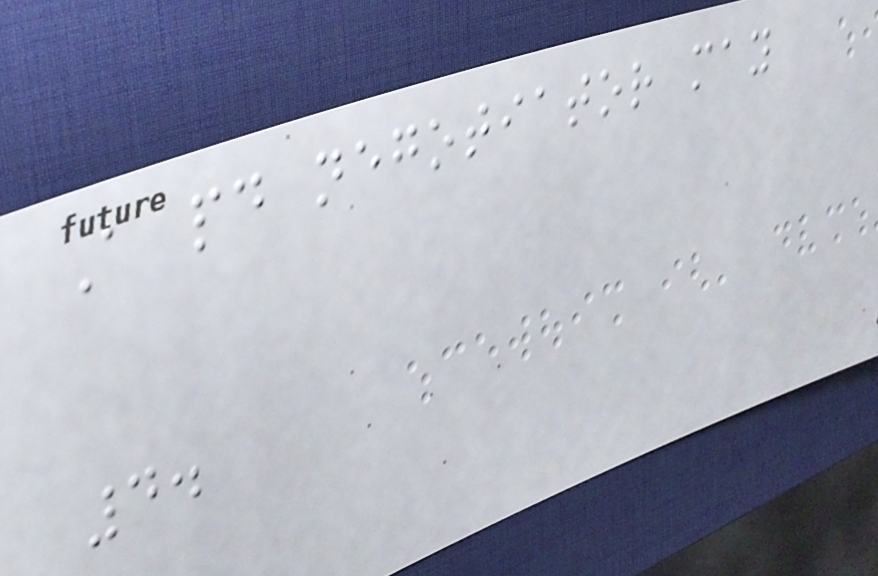A paid negotiator may
4.
